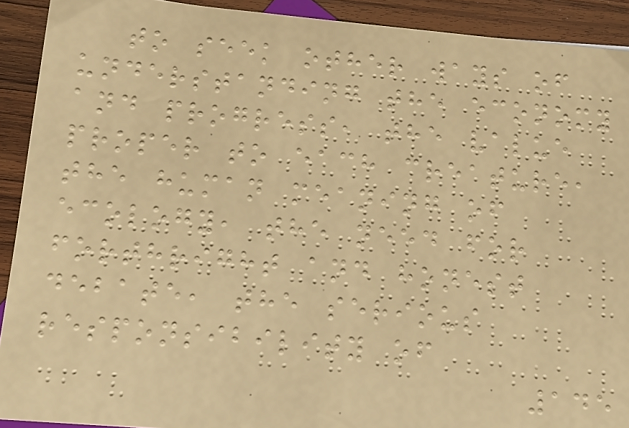to seek other ways of
understanding the economy
and progress, the value
proper to each creature,
the human meaning of
ecology, the need for
forthright and honest
debate, the serious
responsibility of
145
